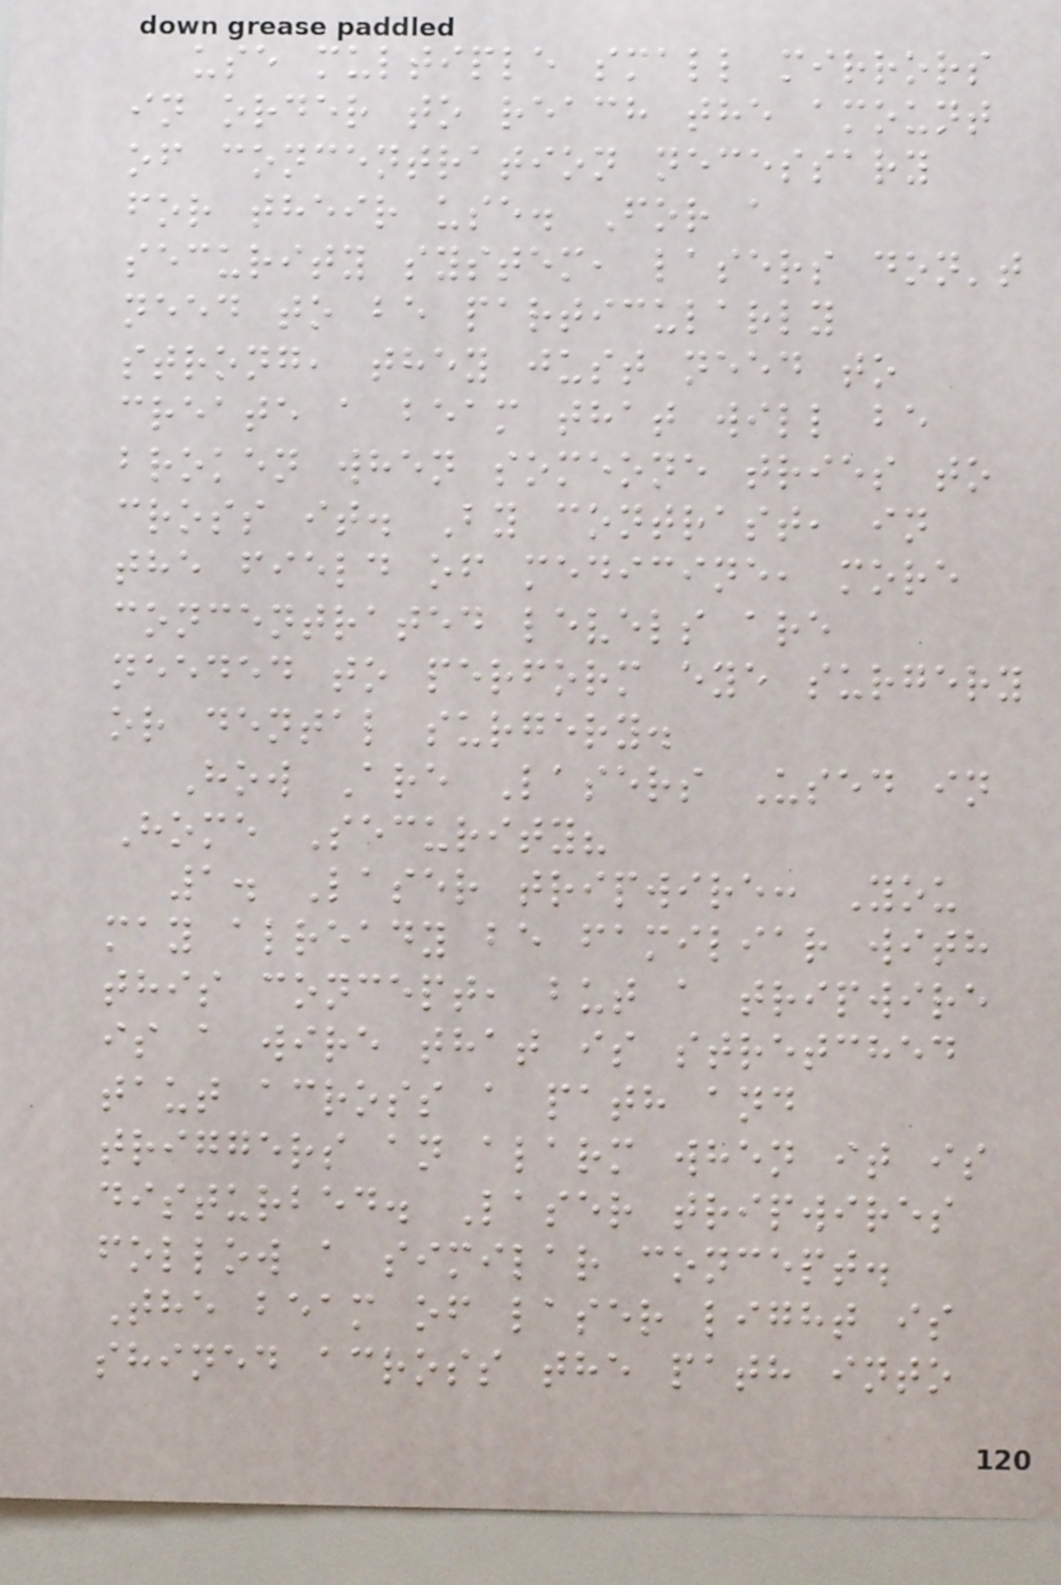use multiple small mirrors
in order to reach the amount
of concentration necessary
for their use. For a
security system, lasers don't
need to be particularly
strong, they just need to
create a beam that will be
broken when someone tries to
cross it. By contrast, in
the field of medicine, more
concentrated levels are
needed to perform eye surgery
or dental surgery.
How Are Lasers Used in
Home Security?
1. Laser tripwire: You
may already be familiar with
this concept, but a tripwire
is a wire that is stretched
taut across a path and
triggers an alarm when it is
disturbed. Laser tripwires
follow a similar concept.
The beam of laser light is
shined across the path into
